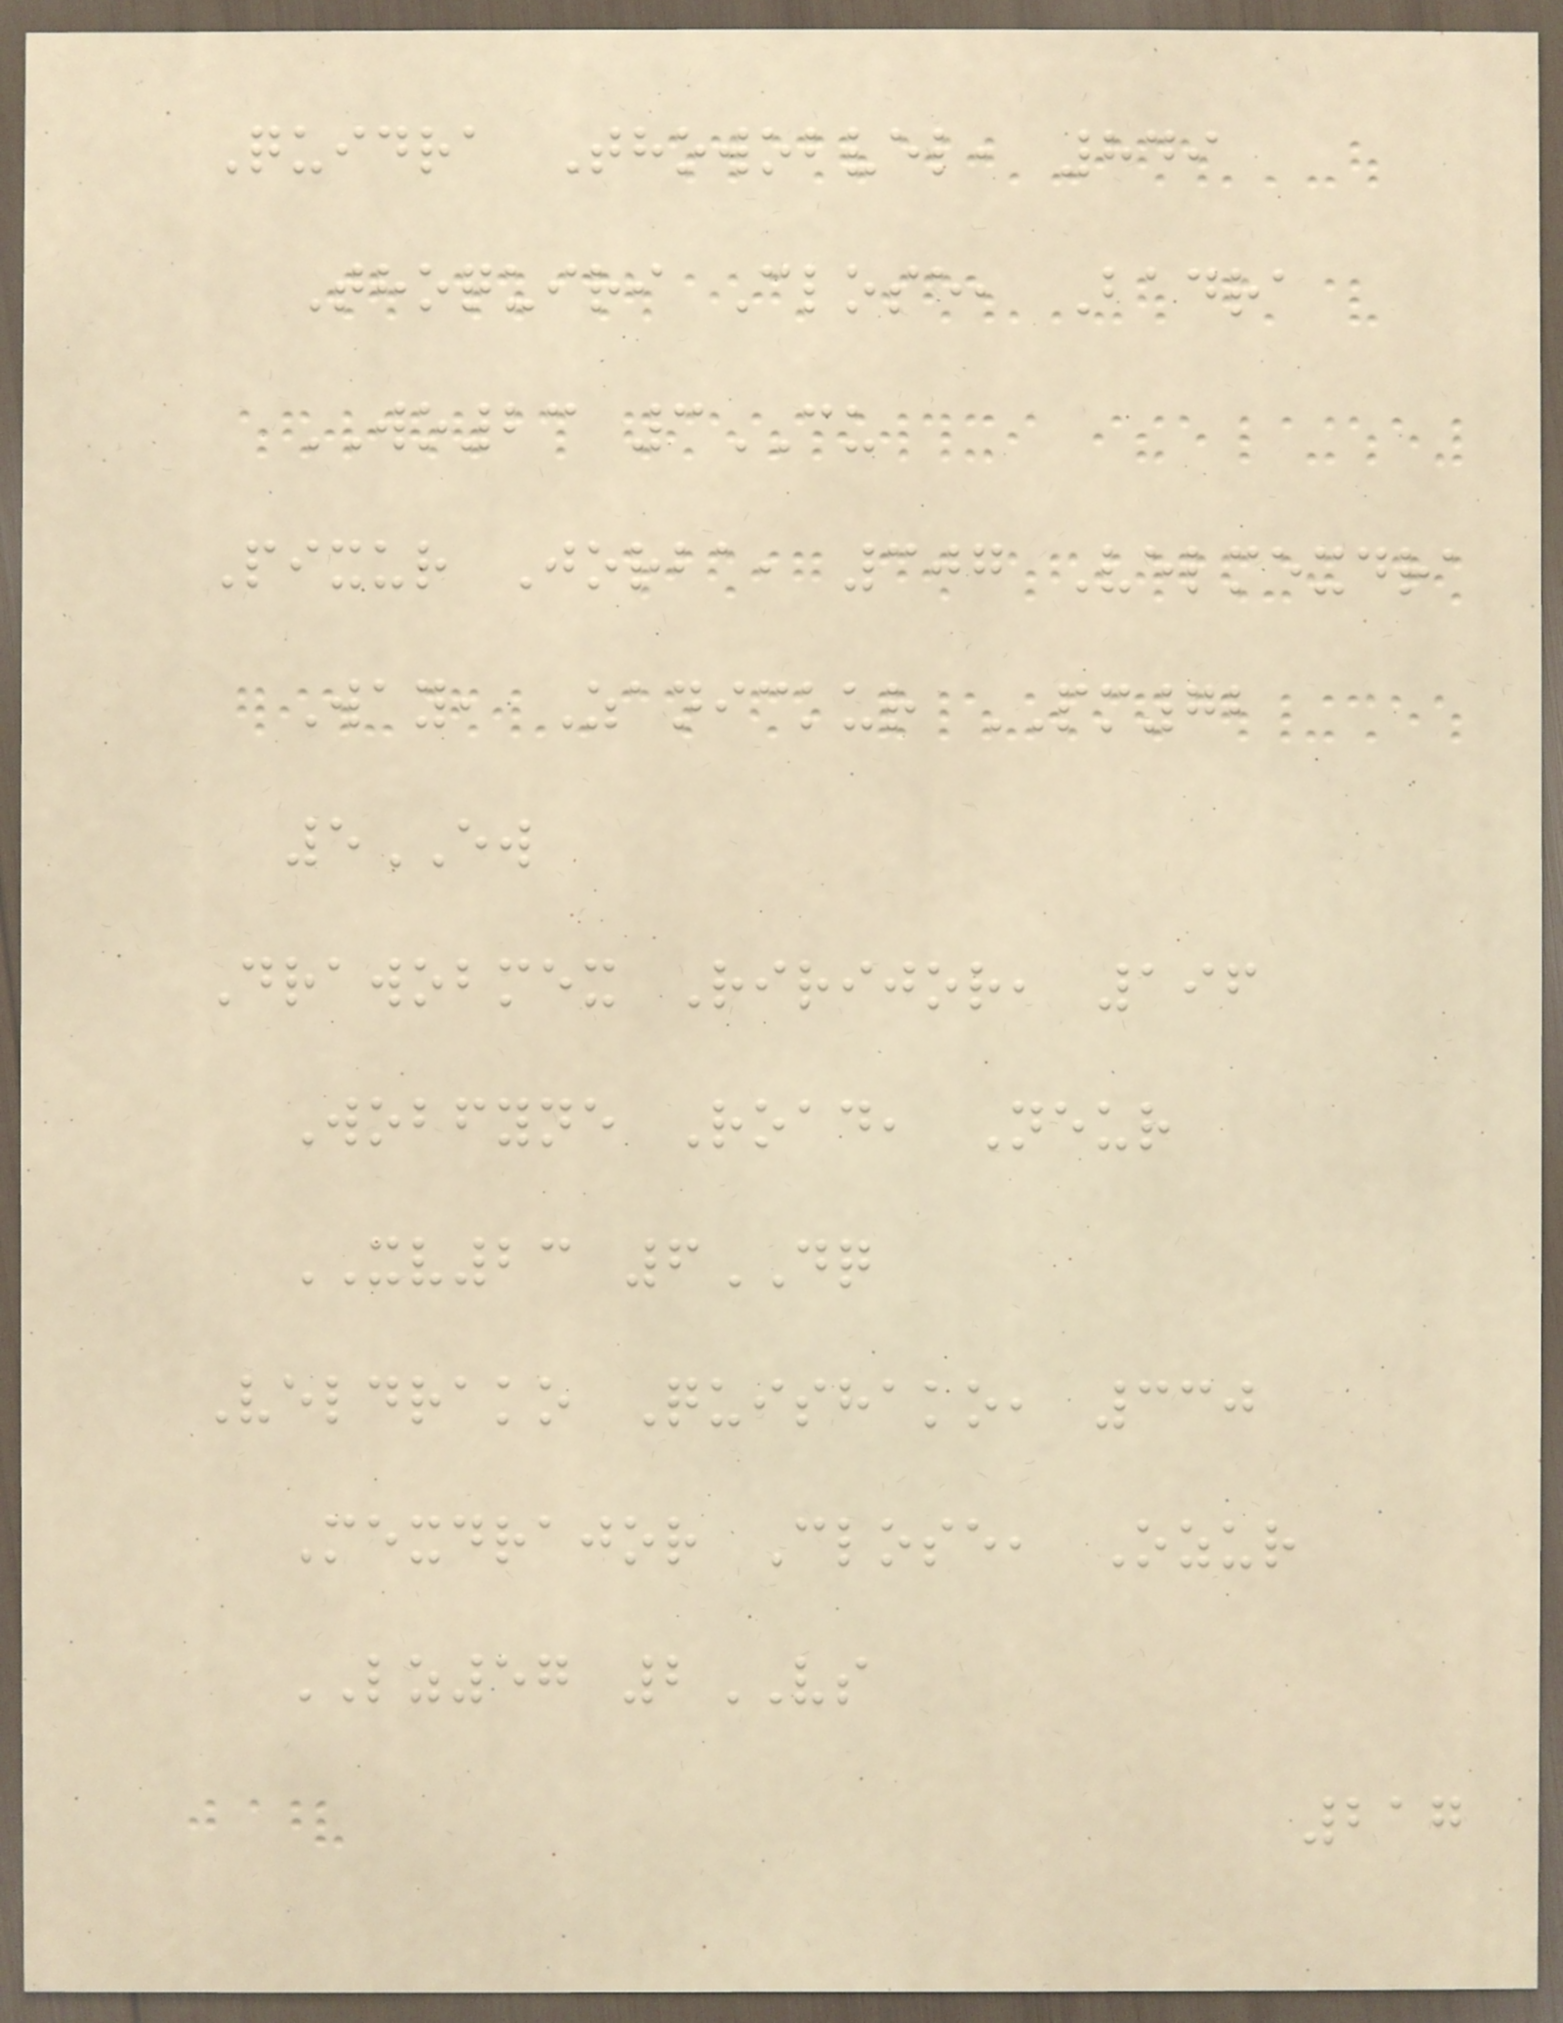Quidra Thowobvel, 849
Thoquiri Close, Badra
WO23 3CU
Pixur Jorba, 307 Velmexdra
Way, Zanickur PM72
5EW
Drawobmex Ririjor, 196
Wobfyne Road, Neur
XV23 6DQ
Veldrako Quishako, 330
Mexdrajor Close, Ozur
LZ57 2VS
217
